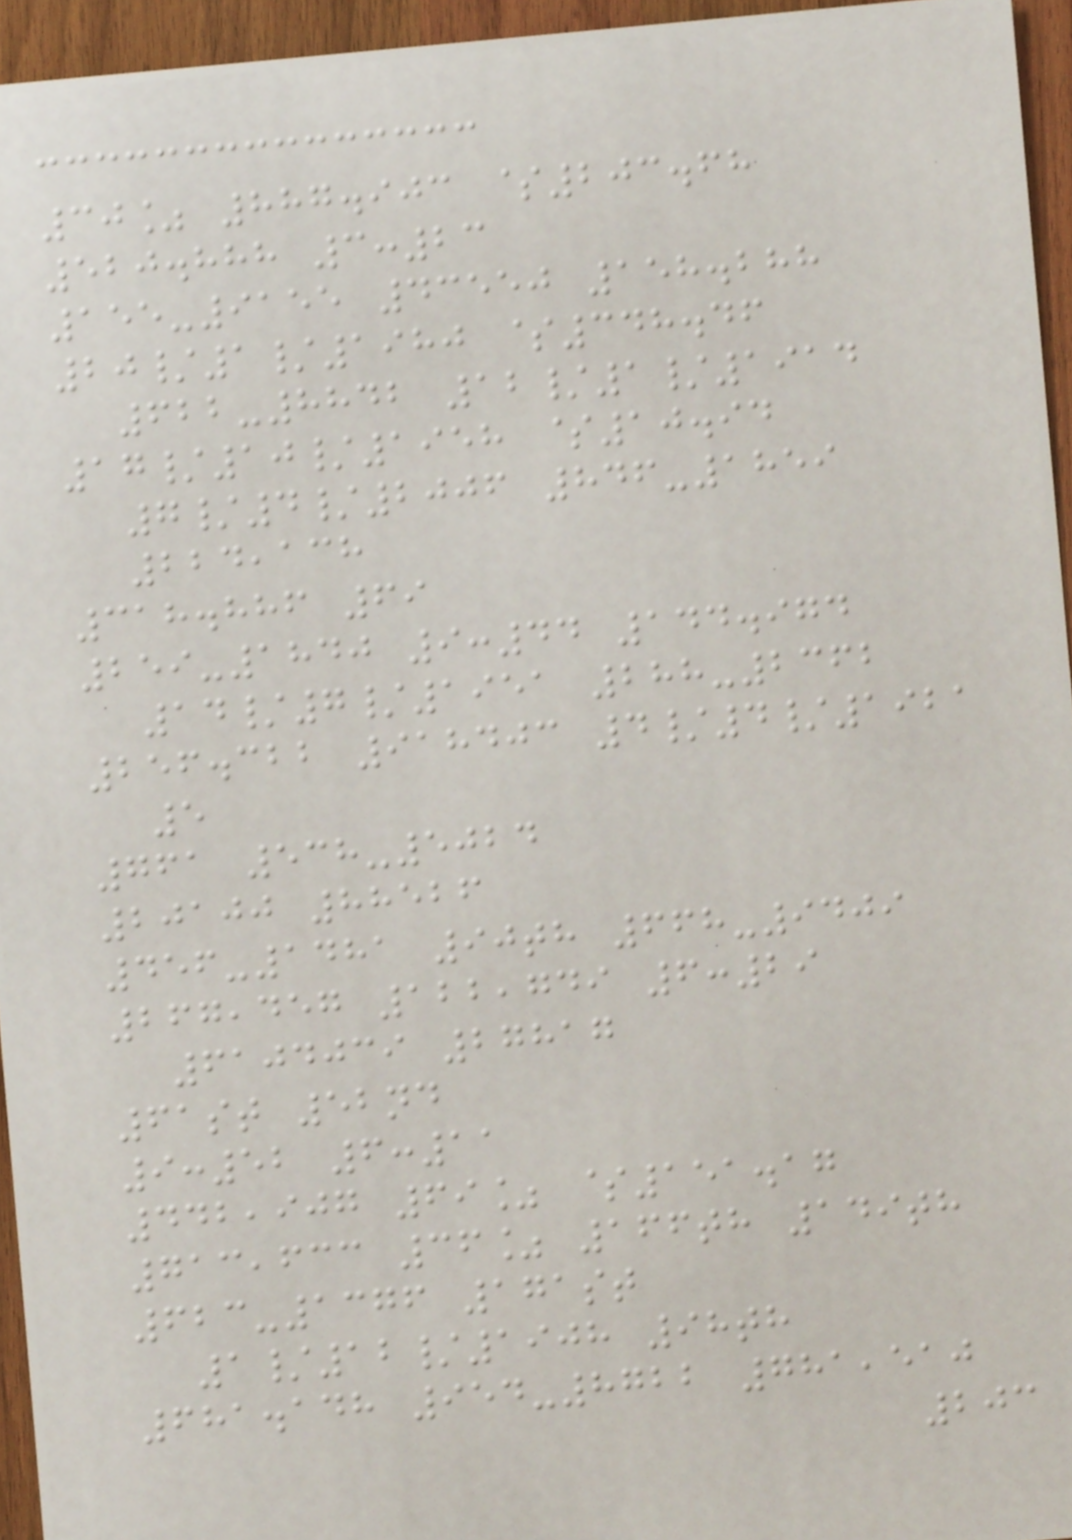30% 887.903 $203.68
520.888 3:23
155-9155 43550 158.288
20/1/1980 $348.46
622-8842 12/1/1914
17/10/1958 $10.94
7/4/2006 846-1859
224,138
318.886 69
259-1840 9:44 144.974
14/7/1951 288-2362
256.322 918403 4/4/1921
5
761 538-5024
20100 88526
456-1481 90th 668-9409
267,457 122,749 6:29
6104039 27817
61st 52nd
9:52 6:11
442,907 69% $151.17
713,633 36% 166th 149th
623-1376 171st
1/12/1908 98th
681.148 954-8722 781,510
203
